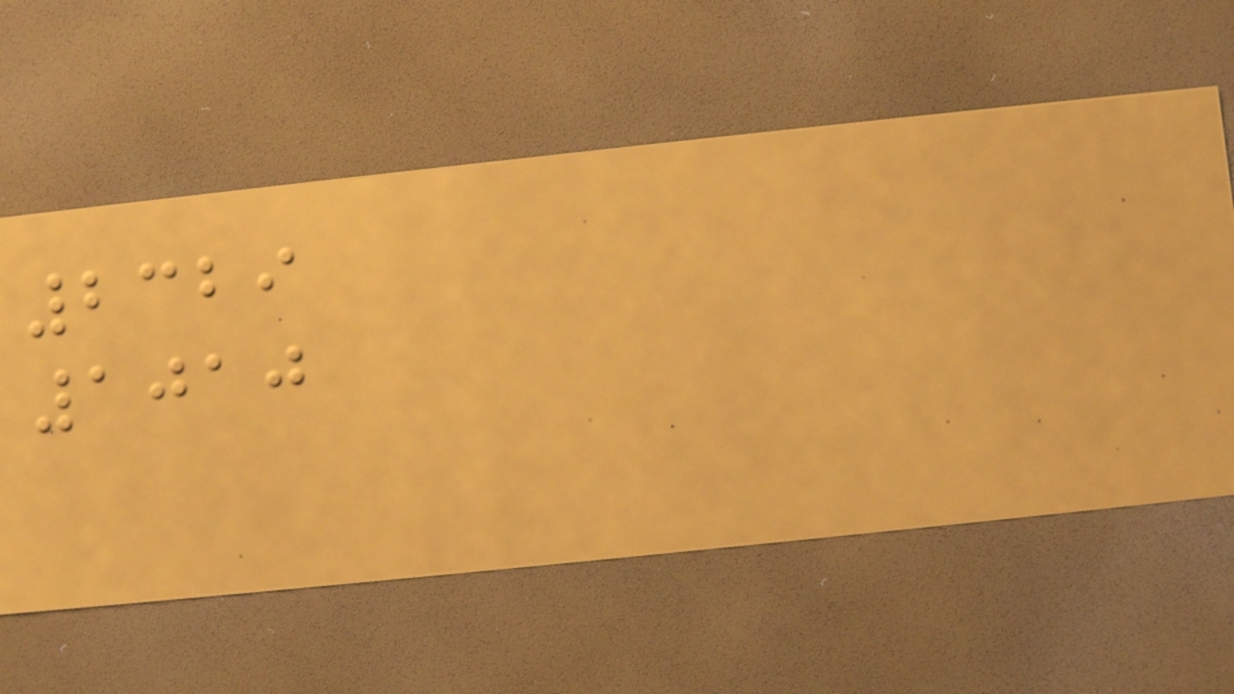2329
1010
